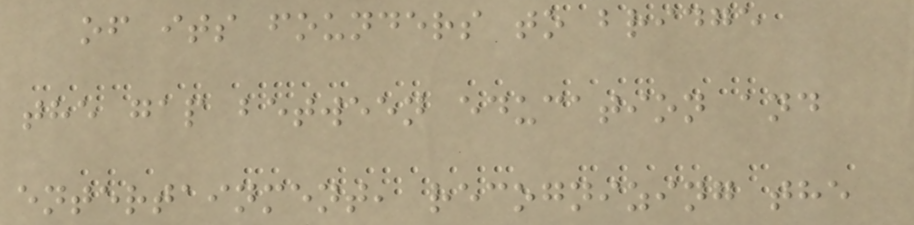of its founders to bridge
the gap between education and
entertainment, recognizing the
